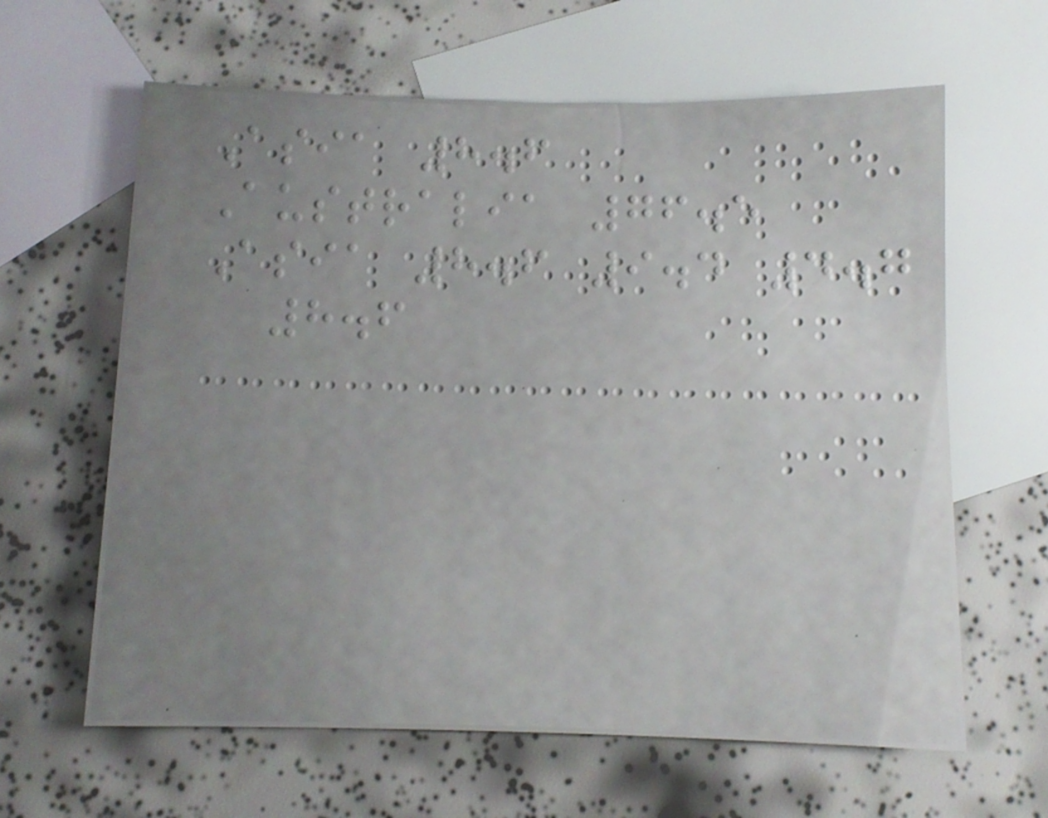Asia 8.6
Australia 76.5
Asia 8.6 9.4 4.7
8.6
